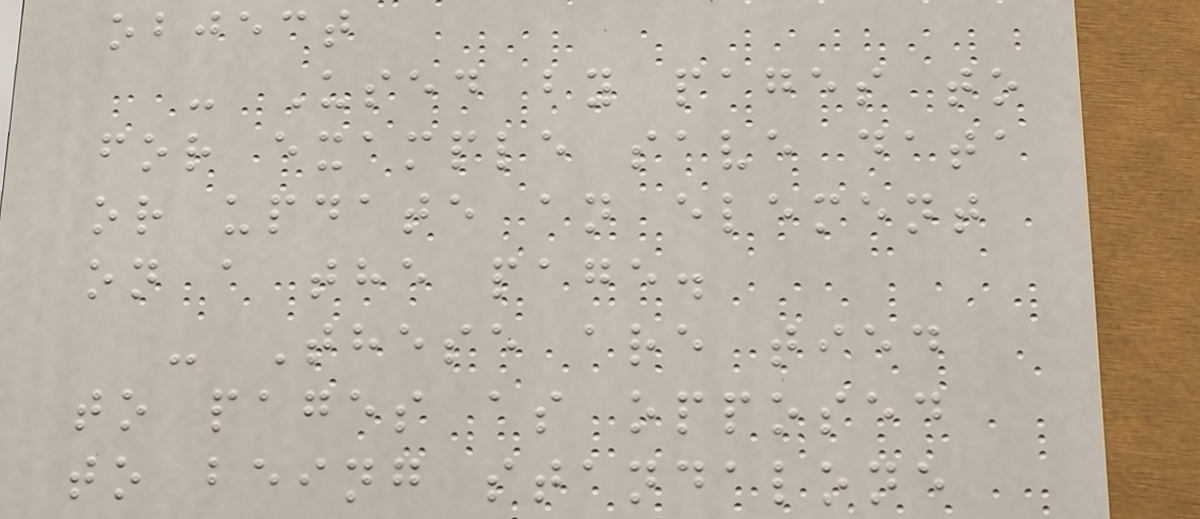object
- Used by pages to
for example save data
or update an element
on a the page.
- These are tied
to pages as opposed
to being standalone
